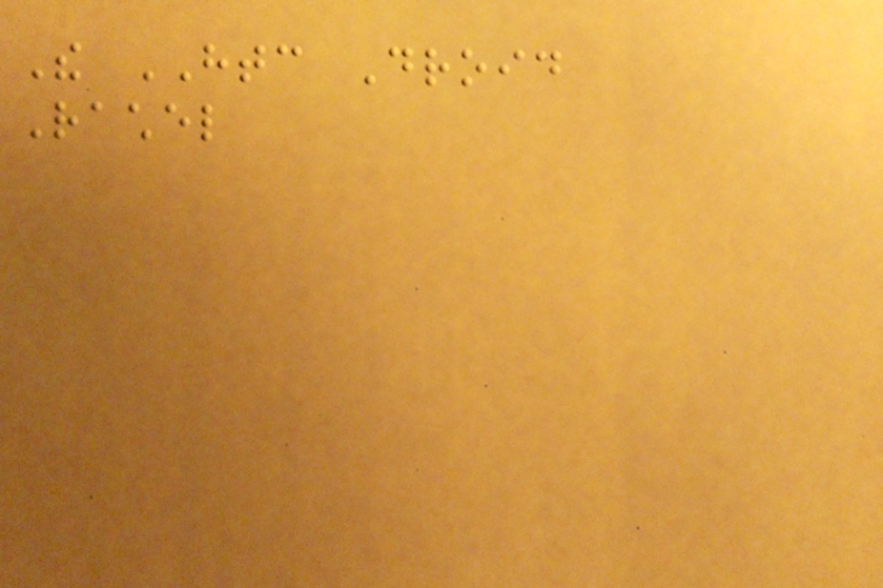The HTC Droid
Rachel
